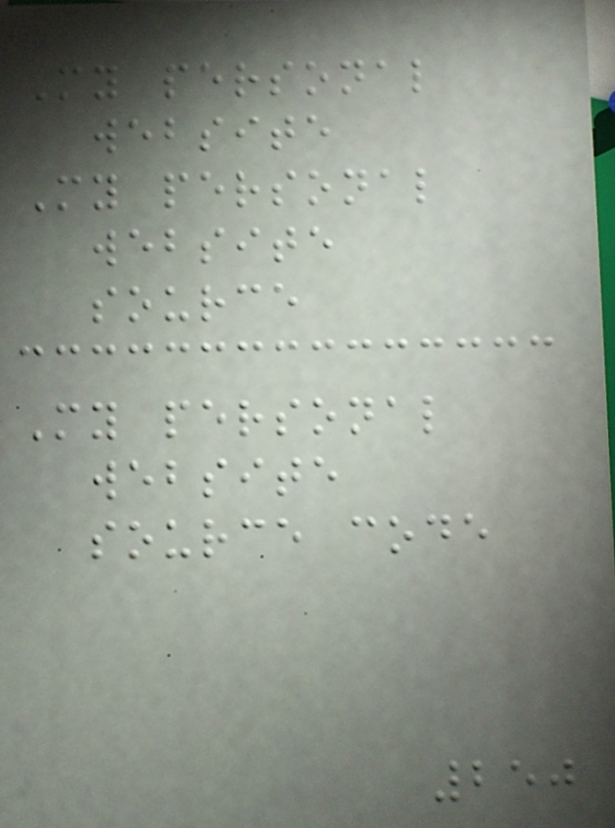My personal
website
My personal
website
source
My personal
website
source code
250
